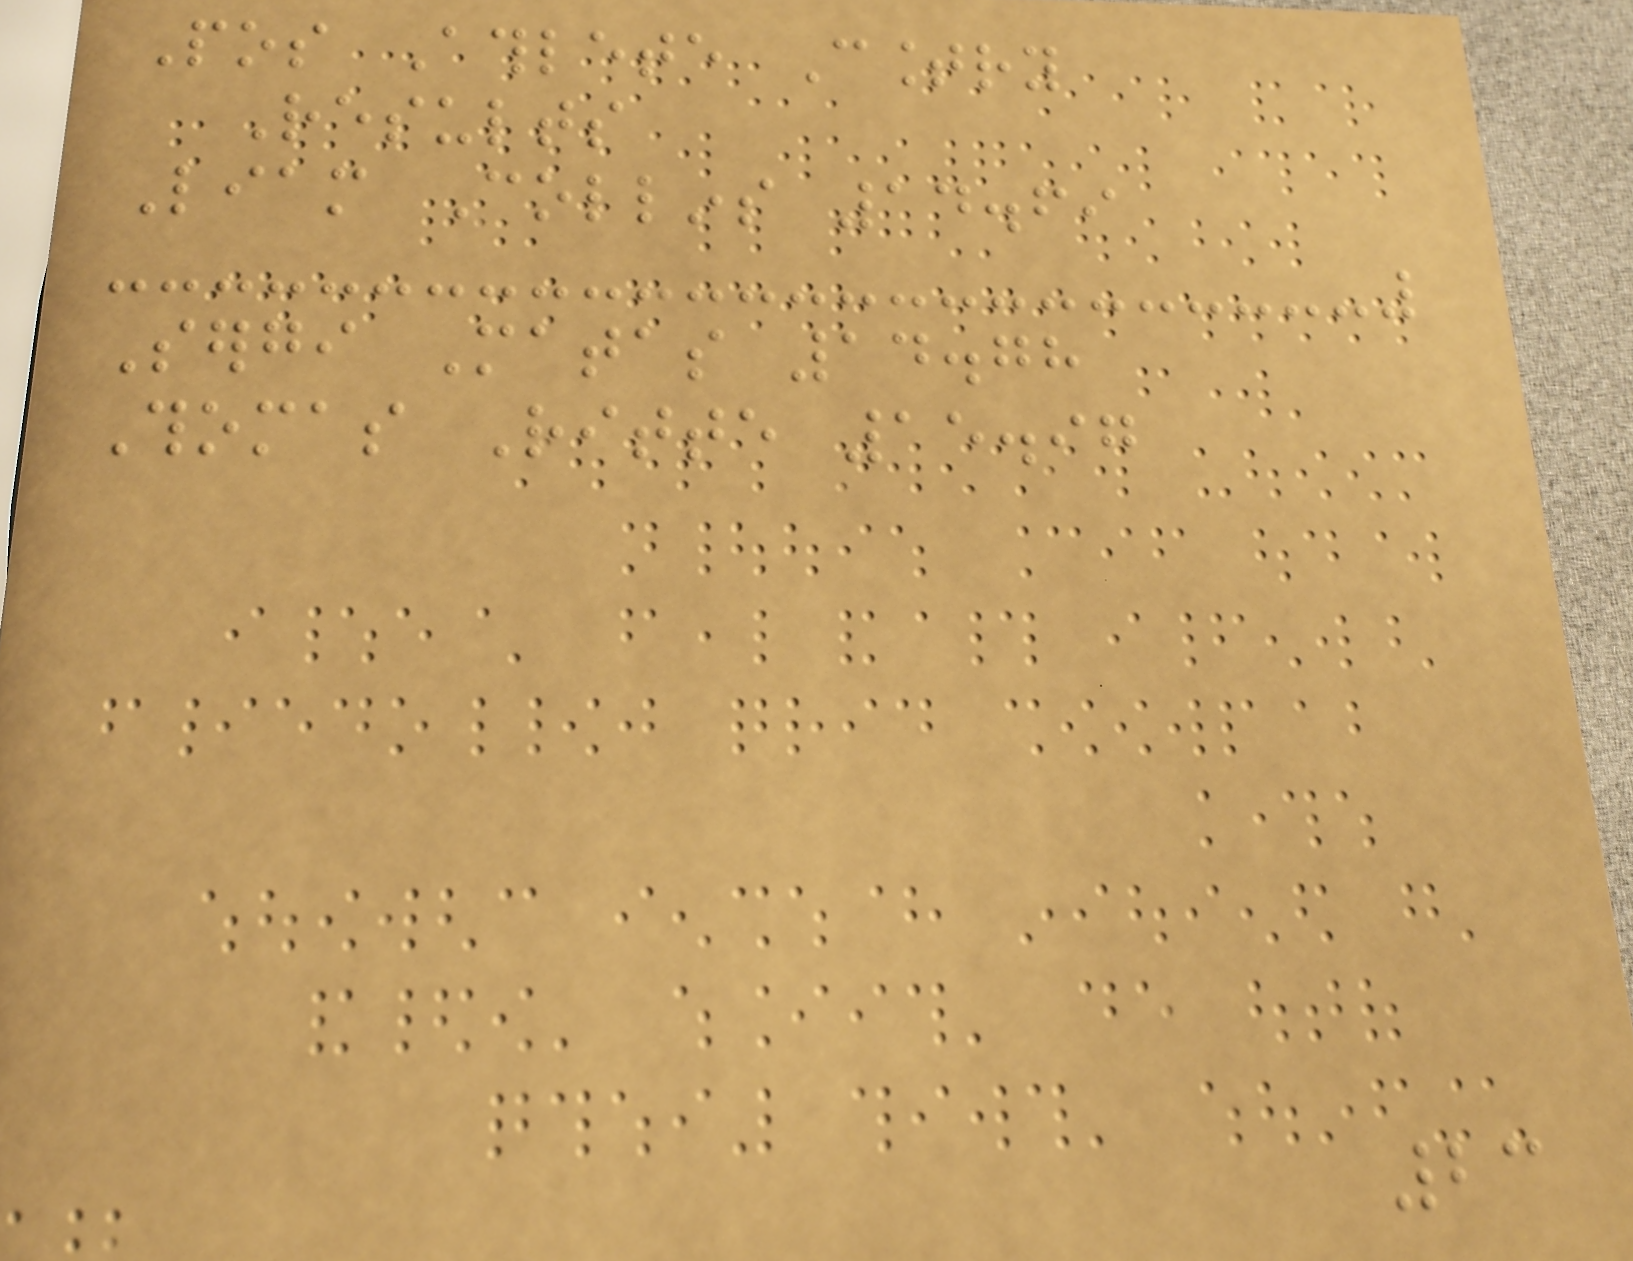Pos Athlete Country
Results
Liam Collins 14.69
Sergi Matas 14.78
Thomas Ritte 15.97
23
